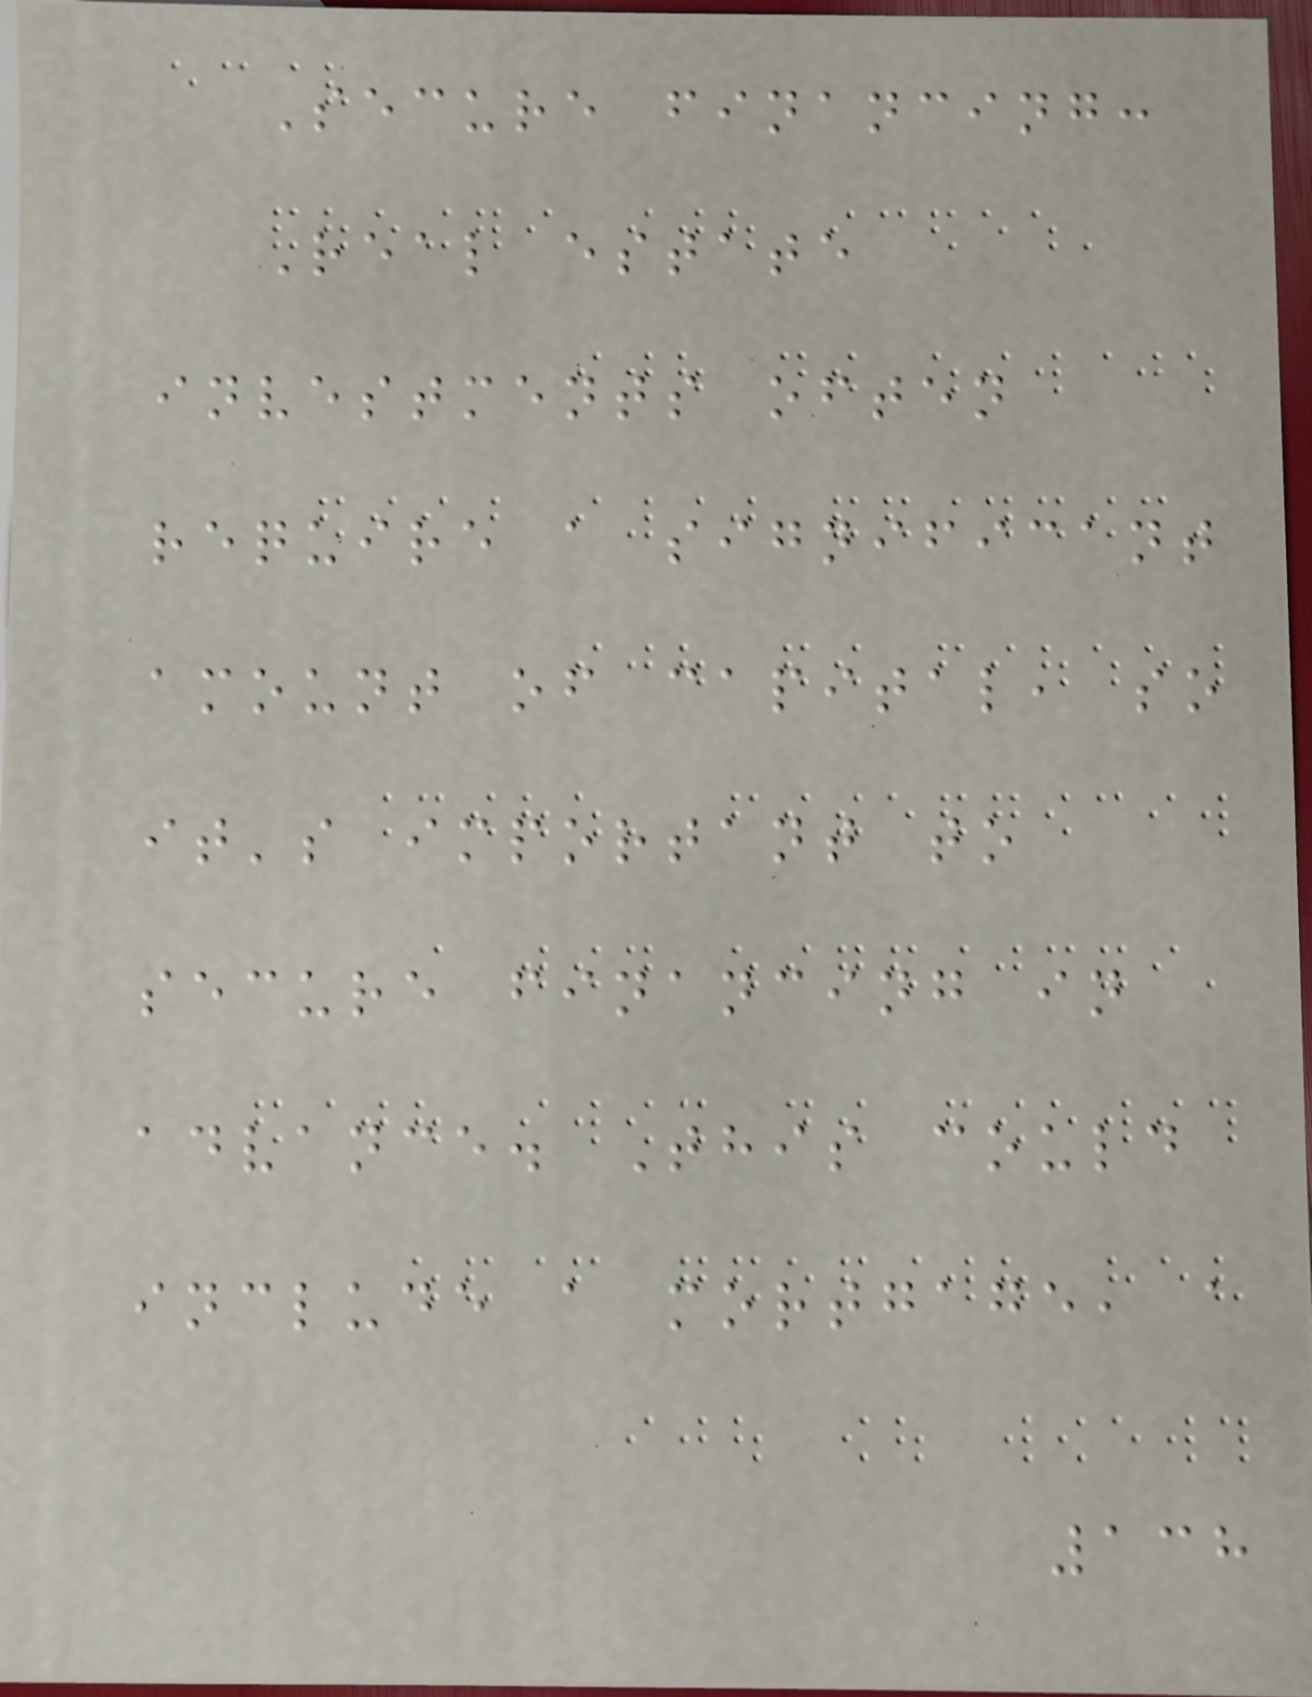Secure financing:
Real estate
investments often
require a significant
amount of capital, so
it's important to
secure financing in
advance. This could
include a mortgage, a
138
